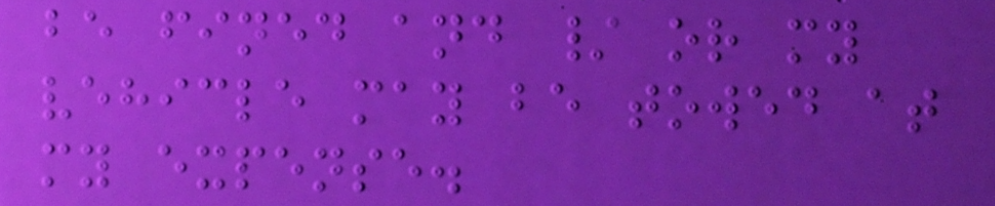be fined and / or my
vehicle may be towed at
my expense.
